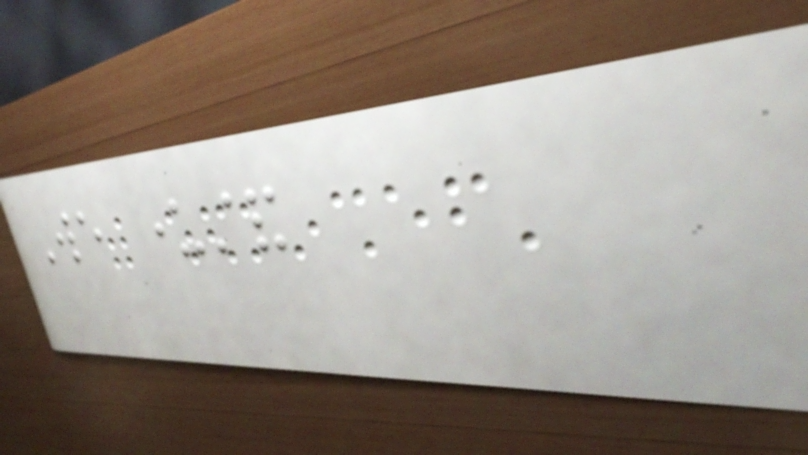We understand
